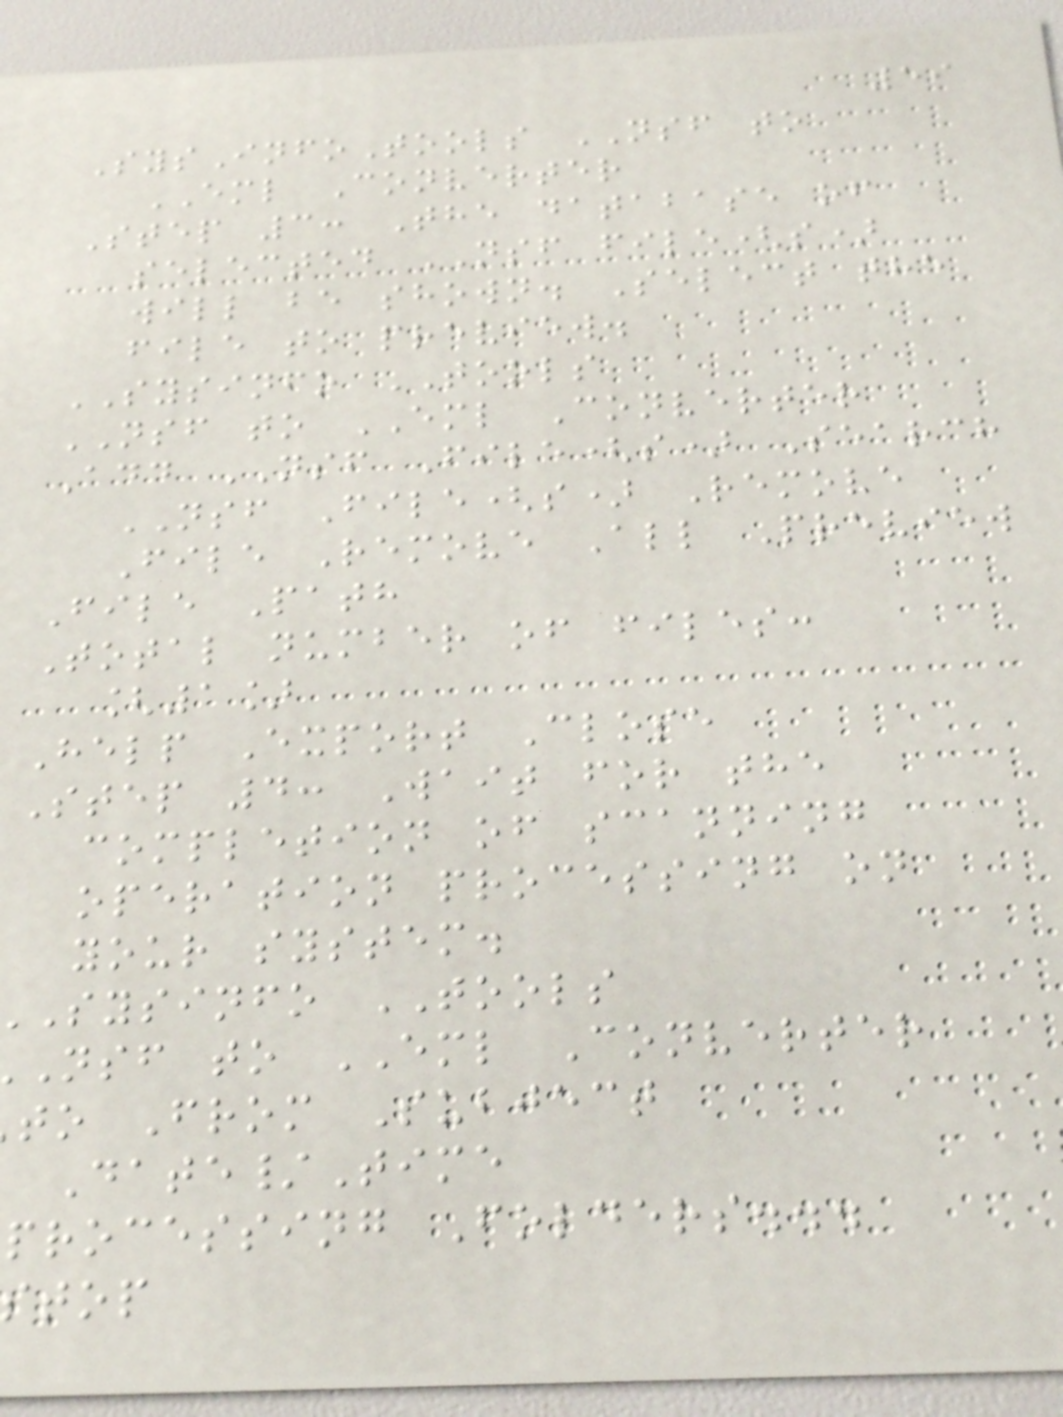59
SysInfoTools NSF to
EML Converter
Step 3: The database of
selected NSF file(s)
will be shown. Select the
file to preview.
SYSINFO TOOLS
NSF to EML Converter
Add NSF File(s) Search
NSF File(s) Remove
File Remove All Preview
File Path
Total number of files:
[1]
Help Export Close
Step 4: Wait for the
completion of scanning
operation processing on
your system.
sysinfo TOOLS
nsf to EML Converter
to From Subject
Date/Time
processing Folders...
stop
